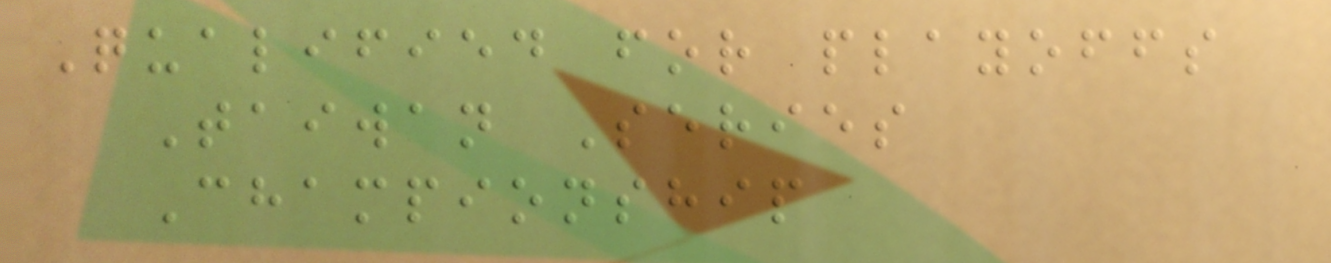Qualified for playoffs
Taiwan Series
Championship
